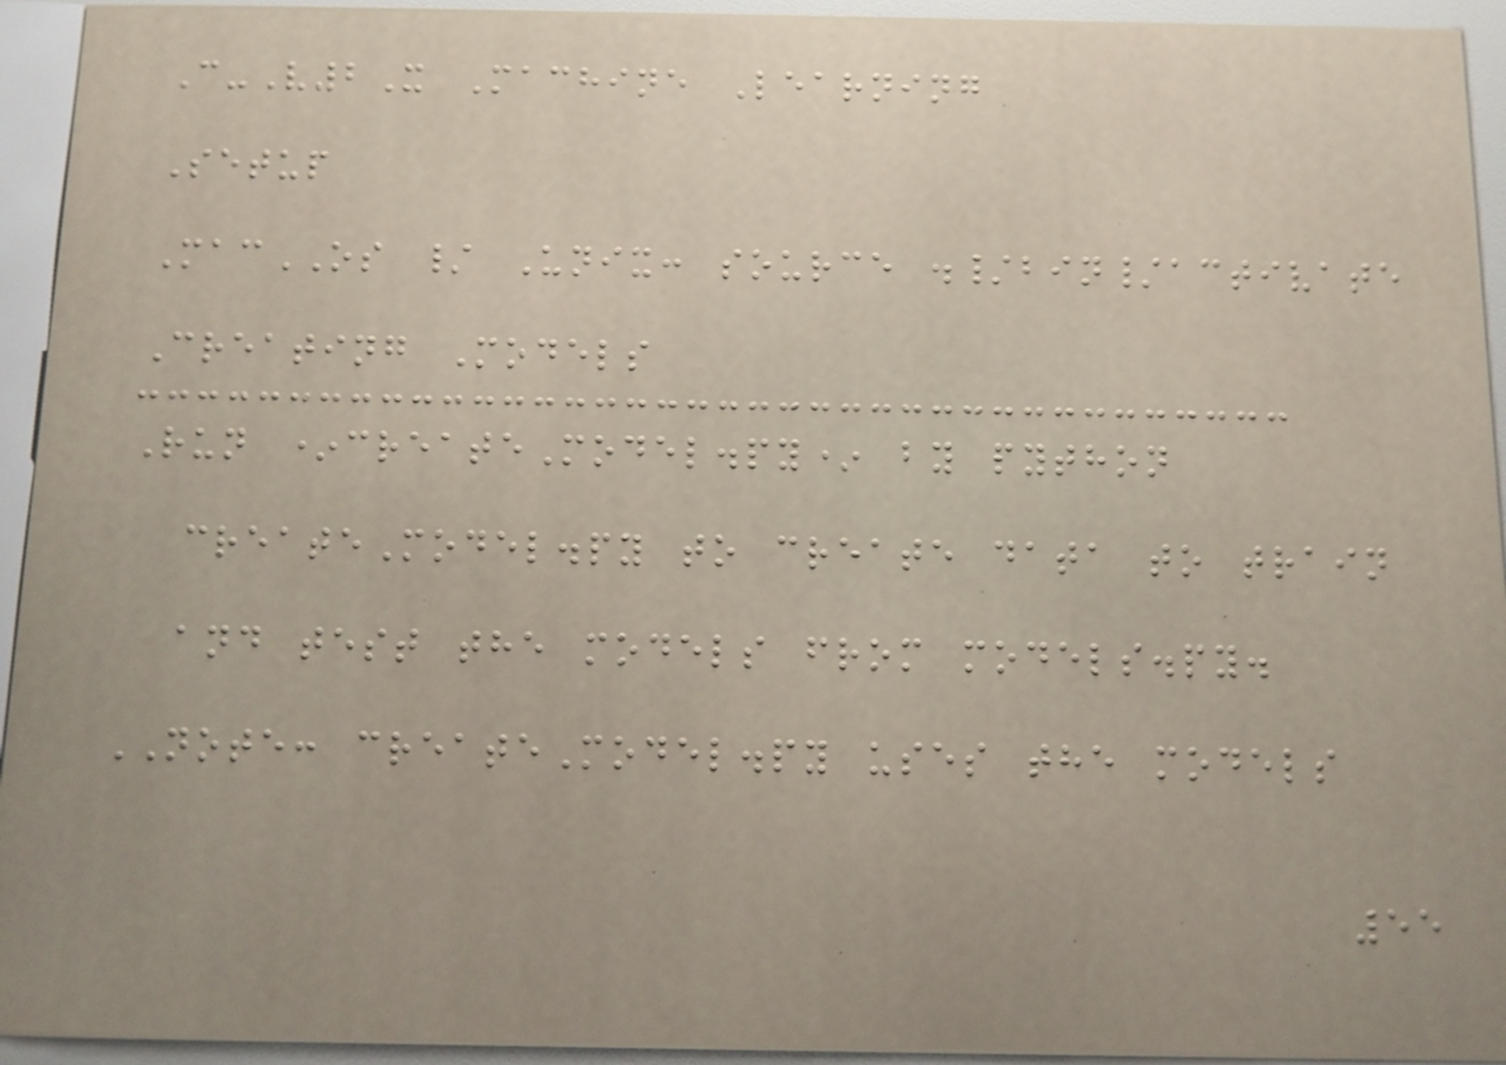C-V2X Machine Learning
Setup
MacOS / Unix: source ./bin/activate
Creating Models
Run *createModel.py* by python
createModel.py to create data to train
and test the models from models.py.
NOTE: createModel.py uses the models
55
